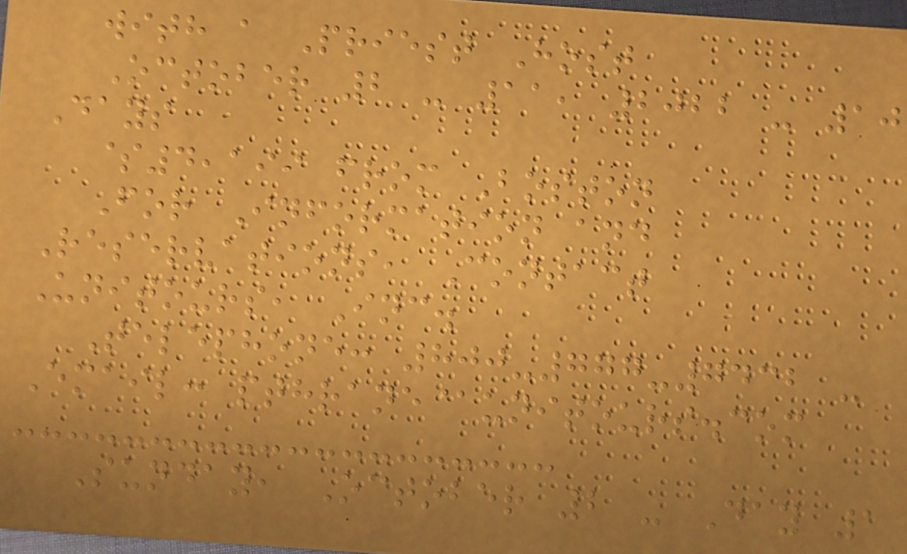with a Priest Host
October 2 - 11, 2022 - 10
Days
$4,199 from Boston
For Information and
Reservations, Contact
Unitours, Inc.
Telephone: 800-777-7432 -
Email: pthrane@unitours.com
Sunday, October 2 - Day 1
